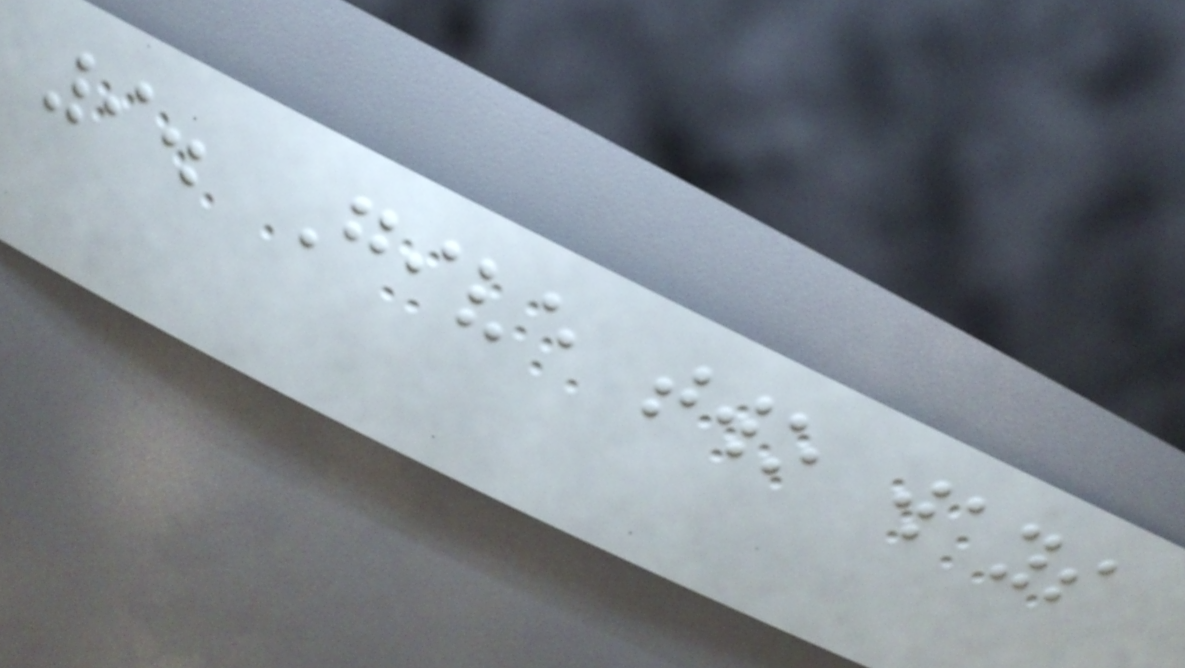9. Give two ways
